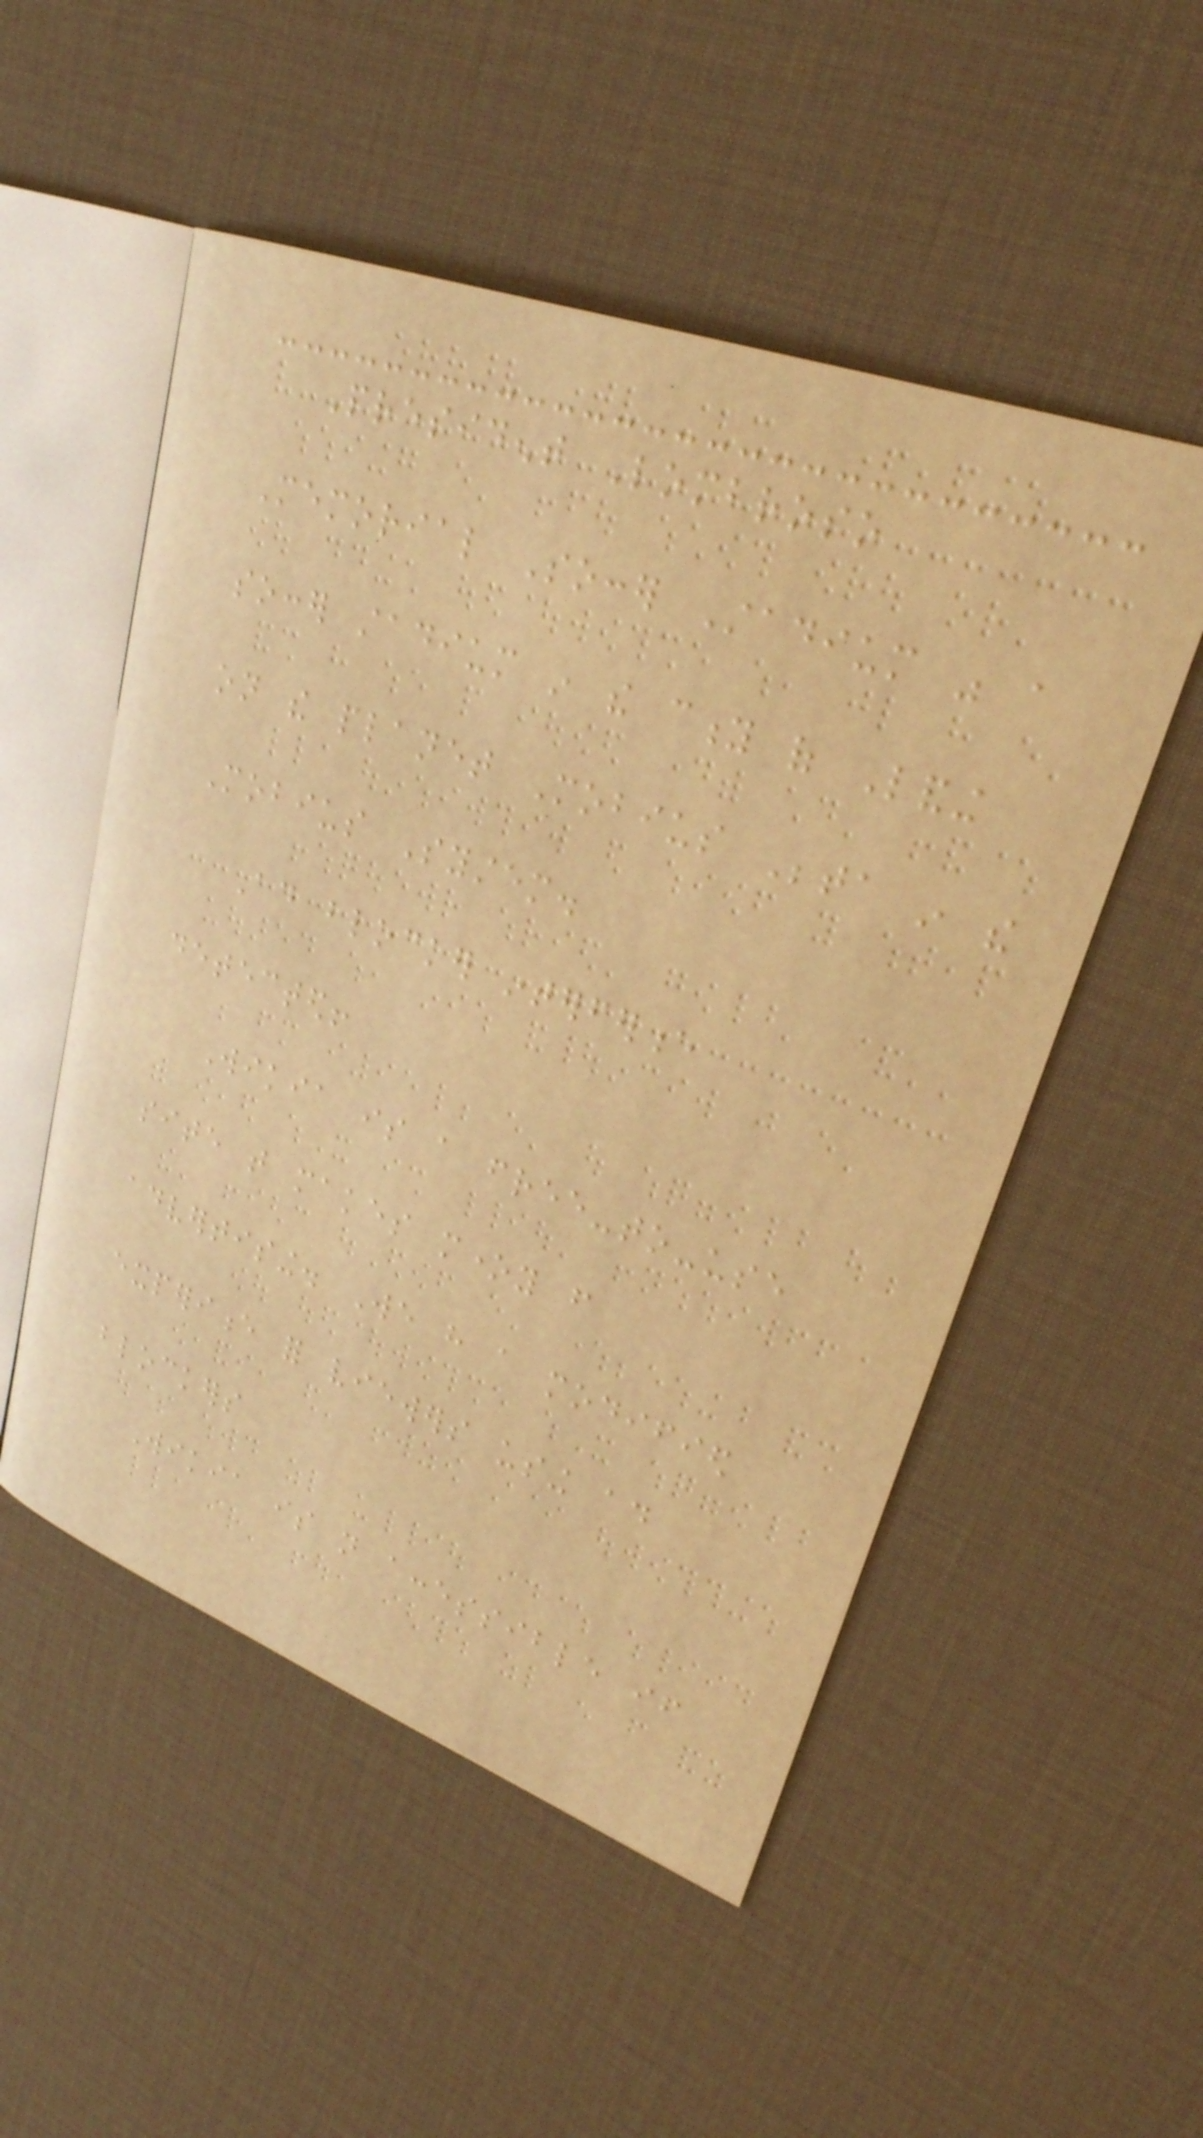President Lombroso
Memorial Soccer Stadium was a
soccer stadium in the city of Landing
on the planet Mobius Beta in the
Mobius System.
Ad blocker interference
detected!
Wikia is a free-to-use
site that makes money from
advertising. We have a modified
experience for viewers using ad
blockers
Wikia is not accessible if
